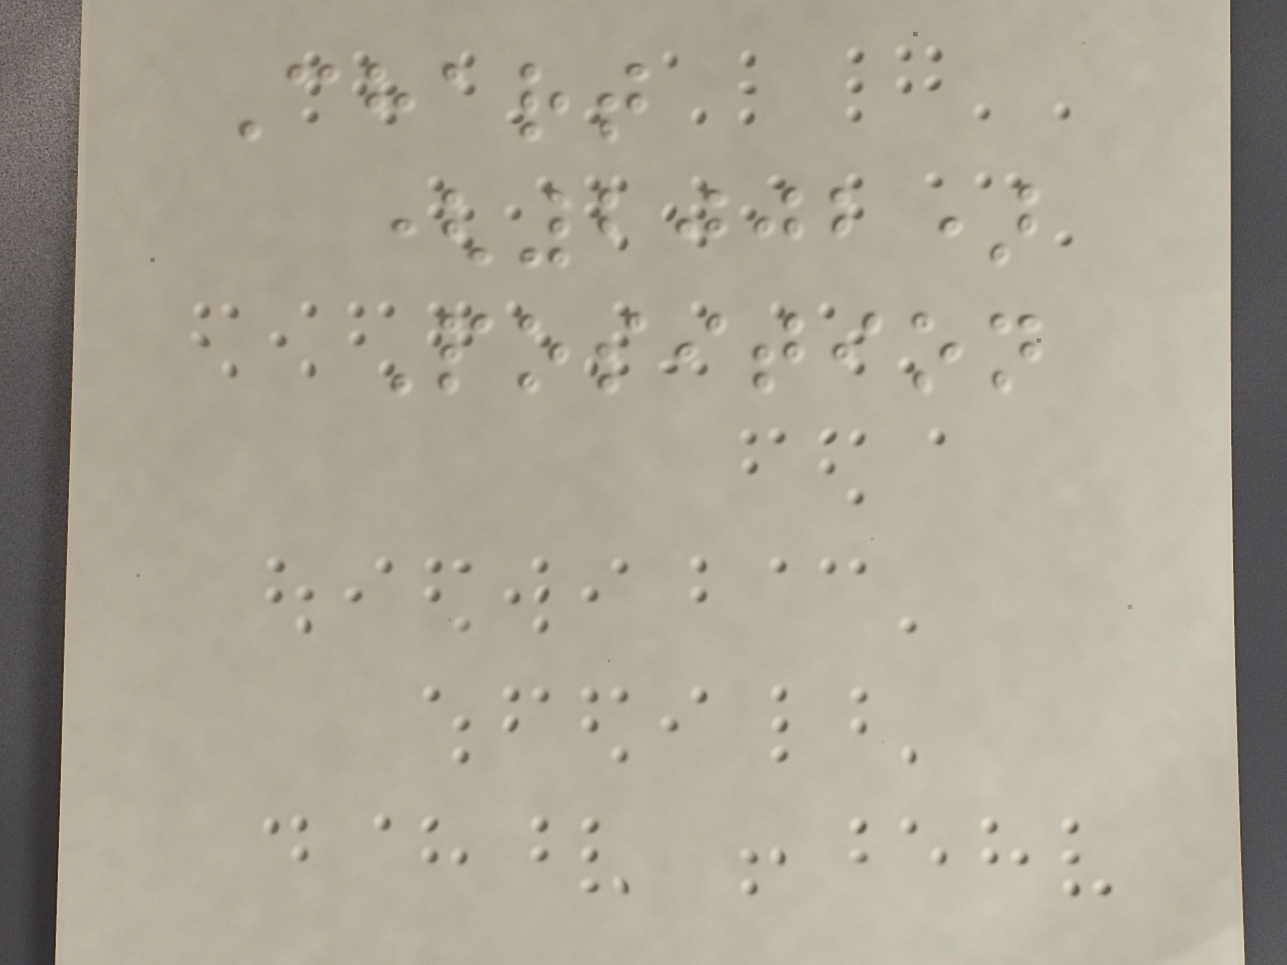Chart
(2002)
Position
